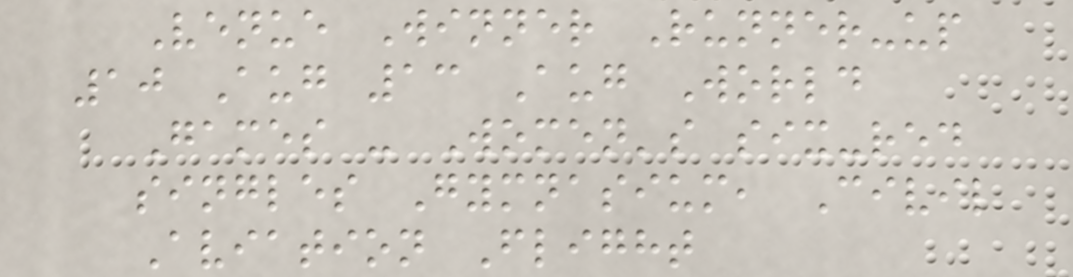Venue Winner Runner-up
10 Aug 13 Aug World
Games - Women's six-red
singles Gymnasium, Civil
Aviation Flight
